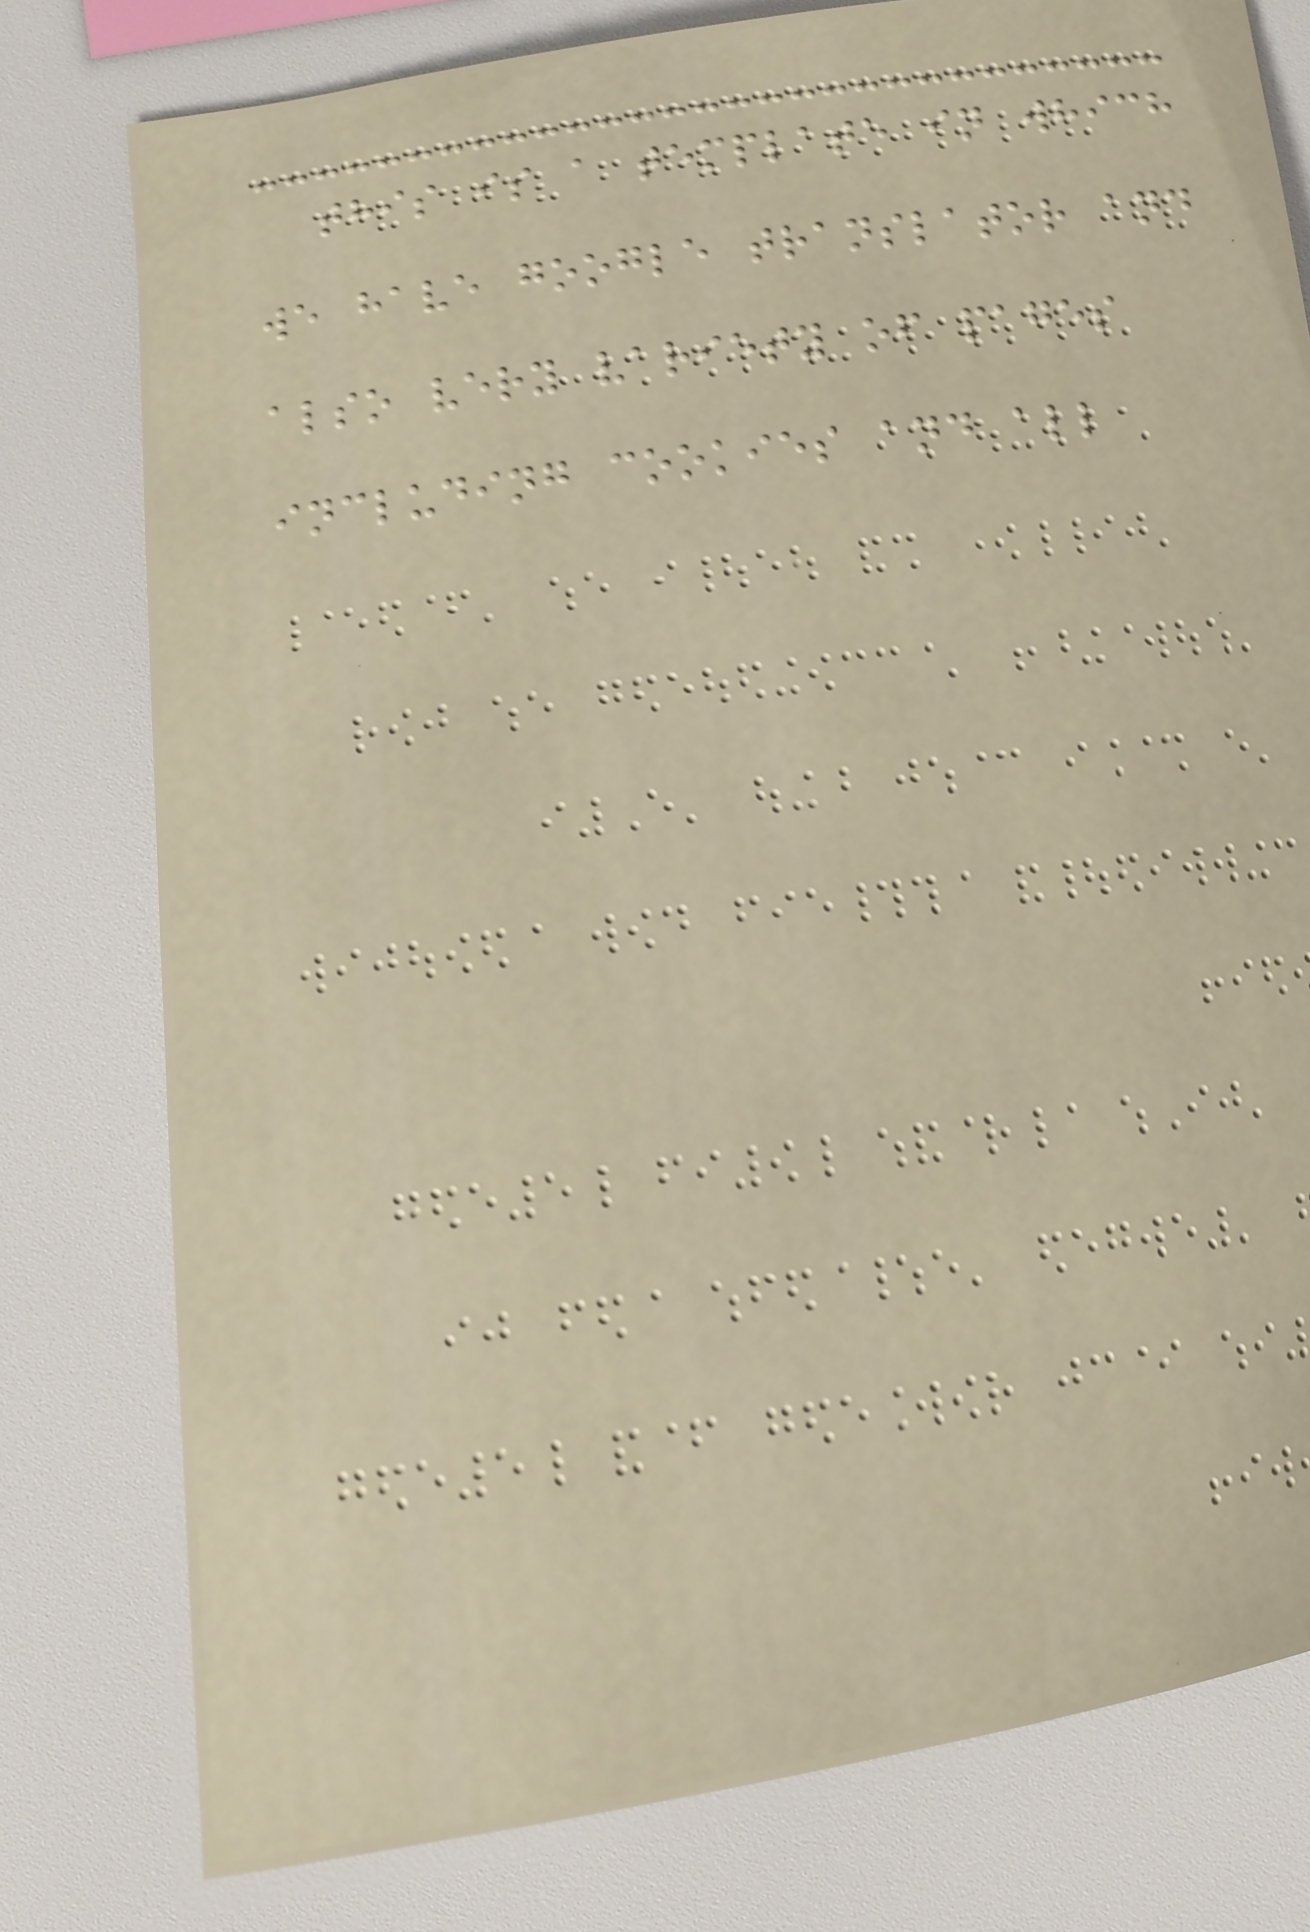this is a template in which
we have google translator and
also very variety of pages
including cookies and all
